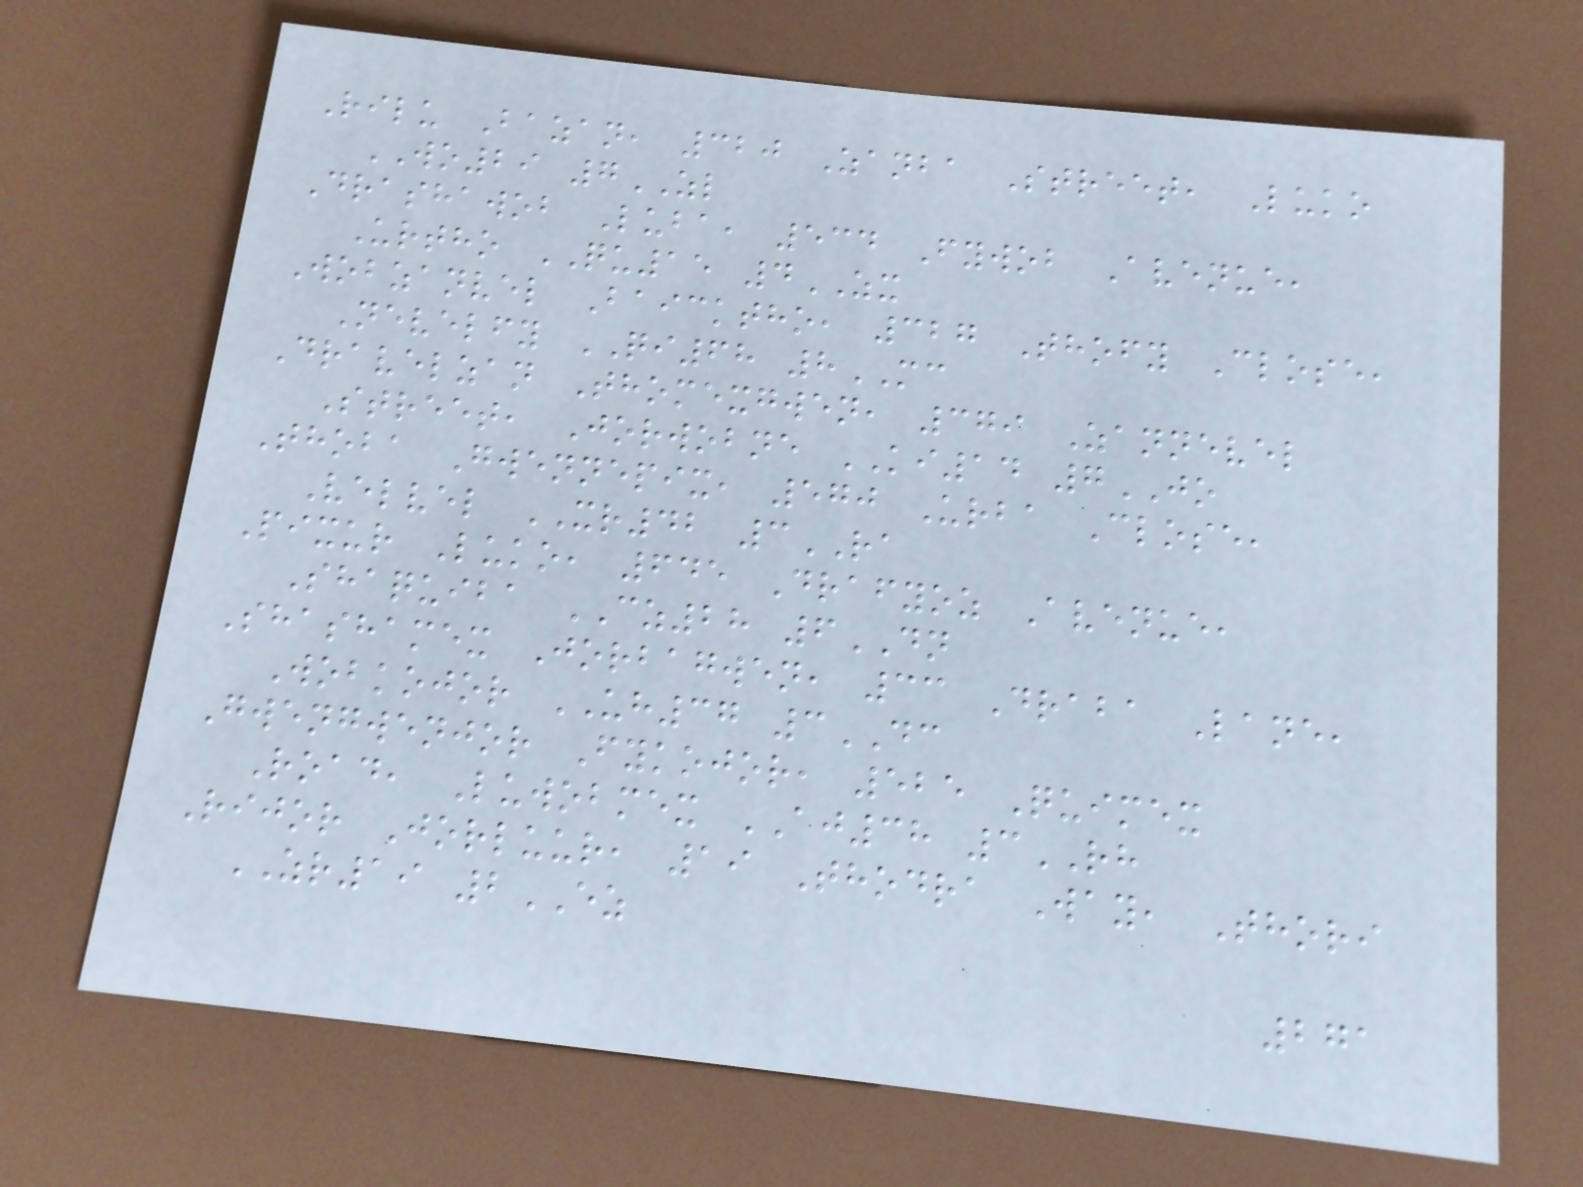Rilu Bazan, 320 Zanba Street, Luko
WO29 7ZL
Drashawob Luba, 534 Fywob Avenue,
Urtho QU15 4ZX
Wobzanvel Baicktho, 327 Thofy Close,
Nevelfy QI68 8MC
Dravelzan Thomexgwen, 379 Zannevel
Street, Jorwobne KI14 7JO
Thoba Gwennepix, 570 Urba Close,
Velvel XR42 3RA
Pixur Luko, 645 Drafyoz Avenue,
Shaquiba CZ28 6DN
Shashamex Jorbagwen, 33 Draba Lane,
Wobkojor UH37 3DC
Gwengwenjor Fykojor, 525 Quimex
Road, Luwobmex AJ38 3RH
Rijor Jorluur, 19 Thodra Way, Thori
ZR19 2EZ
271
